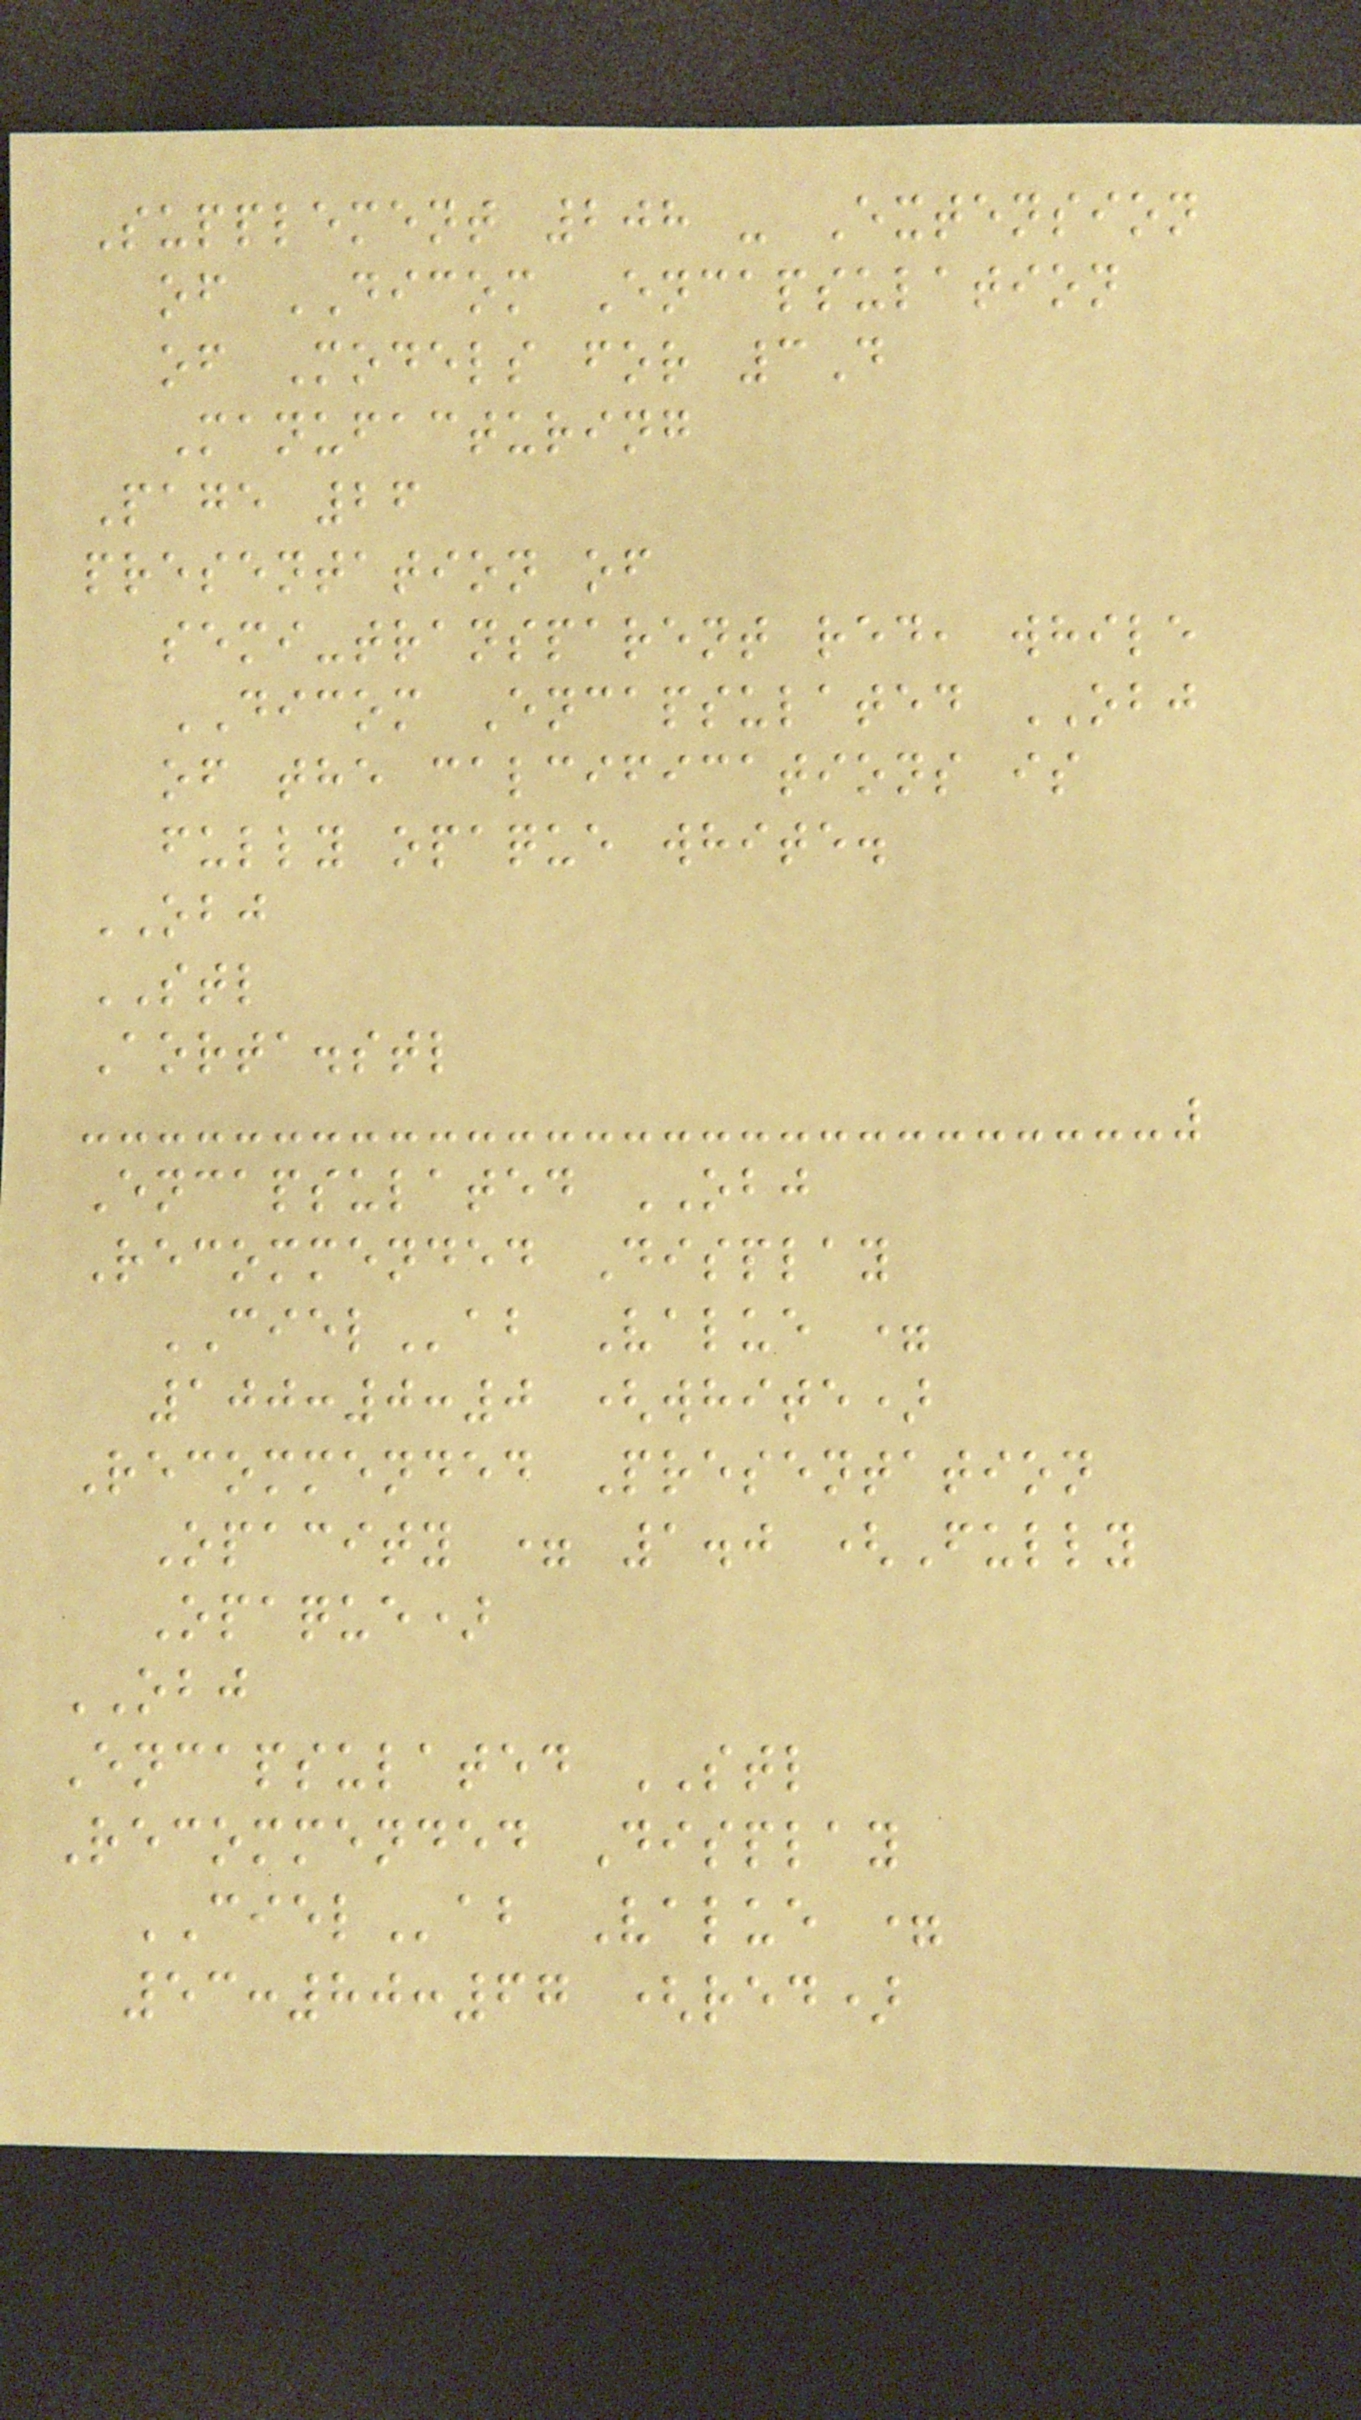Supplement 208 - Extension
of DICOM Encapsulation
of Models for 3D
Manufacturing
Page 26
presentation of
semi-transparent red, while
DICOM Encapsulated OBJ
of the calcifications is
fully opaque white.
OBJ
STL
Aorta.stl
Encapsulated OBJ
Recommended Display
CIELab Value =
100:0:0 (white)
Recommended Presentation
Opacity = 1.0 (Fully
Opaque)
OBJ
Encapsulated STL
Recommended Display
CIELab Value =
53:80:67 (red)
